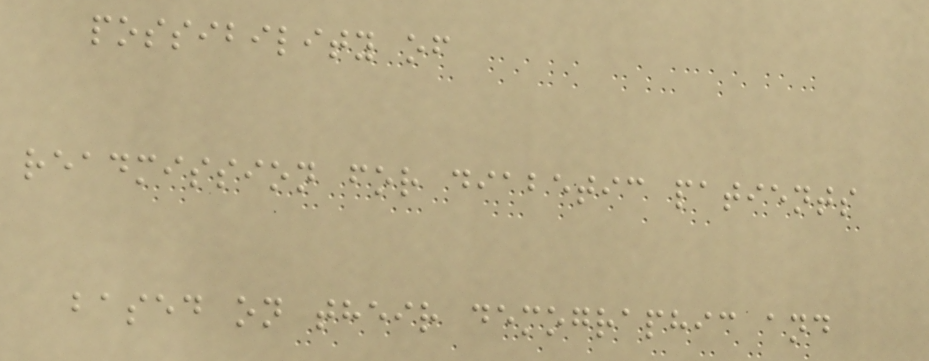possibility of
readmission for diabetic patients
based on their demographic and
